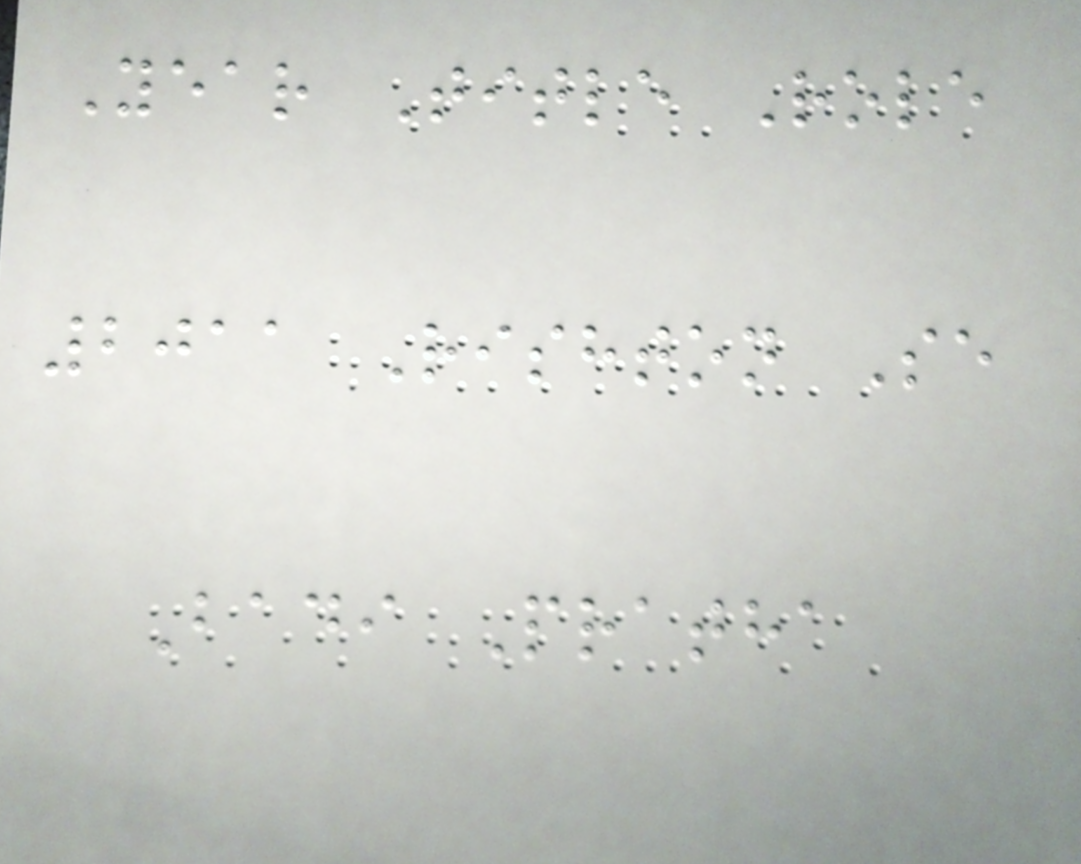Year Title Role
2011 Rishton Se
Badi Pratha
